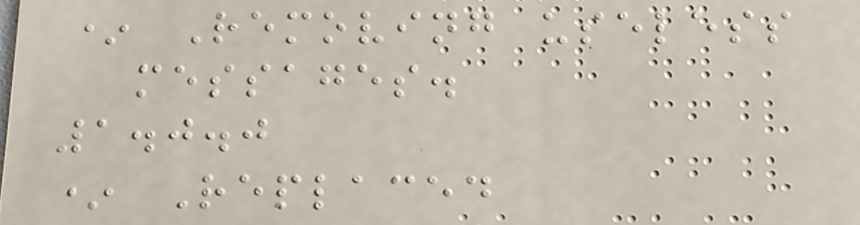* Removing useless
messages.
1.0.0
* Replaced
